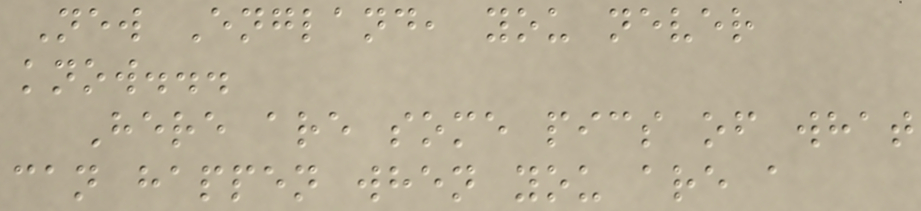New England, you never
know...
Here are some pics of what
can happen when you are a
